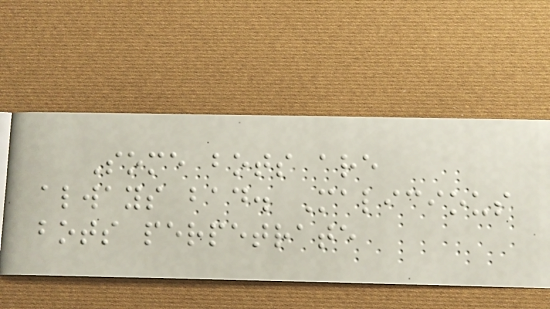Some bots are
always bad. Malicious
bots perpetrate
